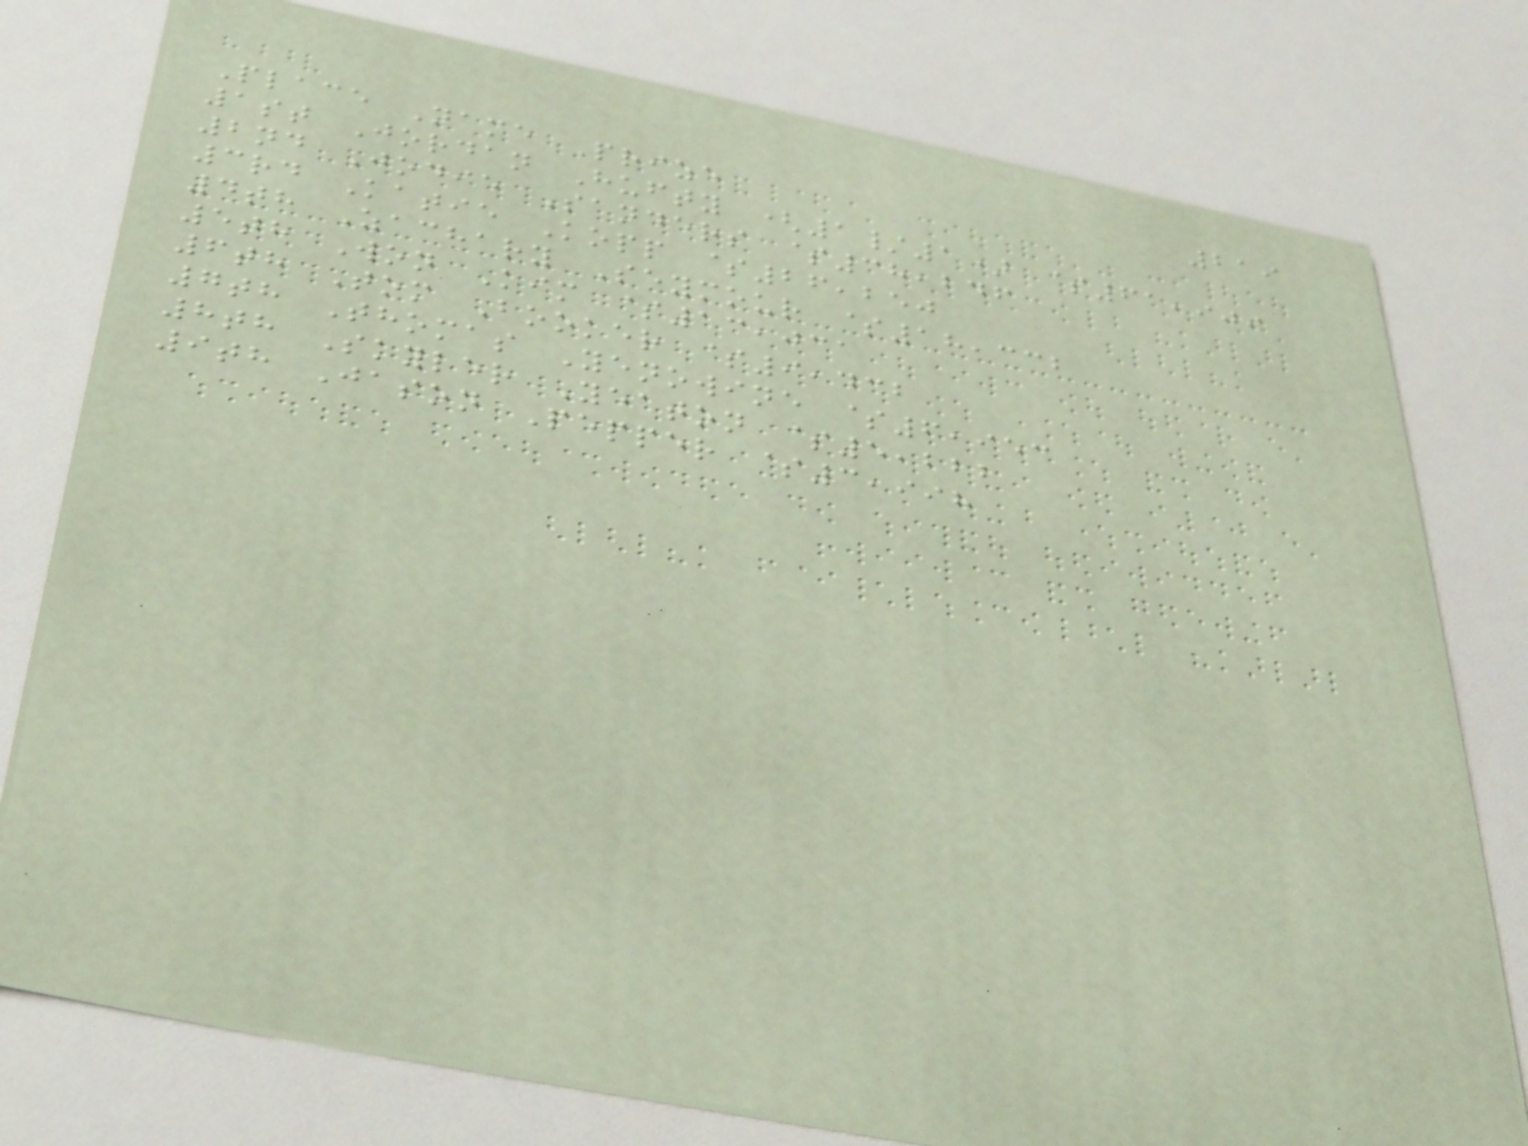219
Place Name Prize
1st Jordan Hufty (1/1) $61,909
2nd Jodie Sanders $38,246
3rd Katie Kopp $26,250
4th Zachary Seymour $18,332
5th Won Kim $13,031
6th Tom Booker $9,432
7th Thomas Yenowine $6,953
8th Skyler Yeaton $5,222
9th Jason Pepper $3,998
